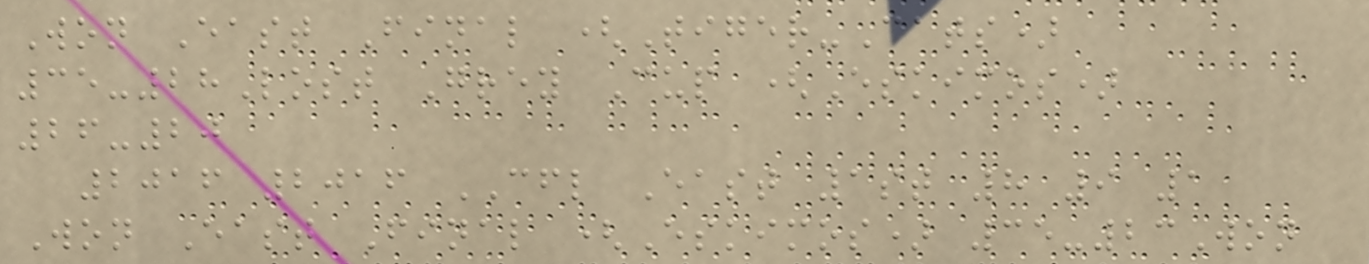Won East Final (Tiger-Cats)
35-28Lost Grey Cup (Eskimos)
26-20
2016 2016 CFL East 1st 8 9 1
Won East Final (Eskimos) 35-23Won
